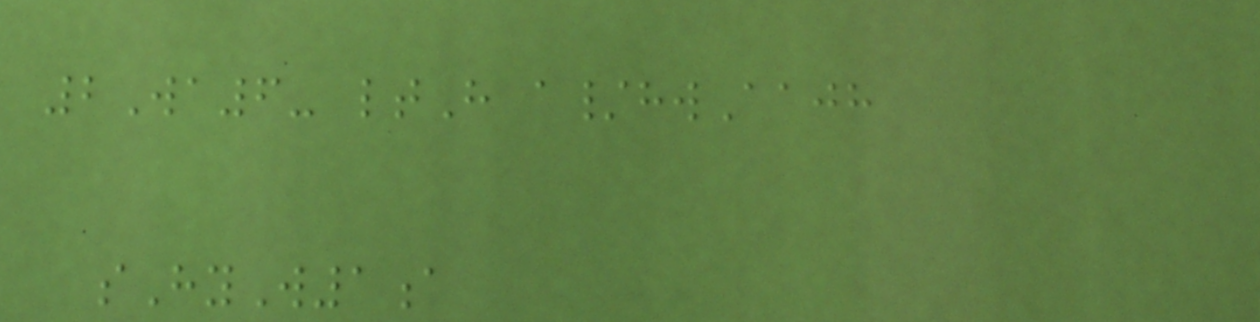2Wa6- ltH a/hwAajh
sHyW1a
